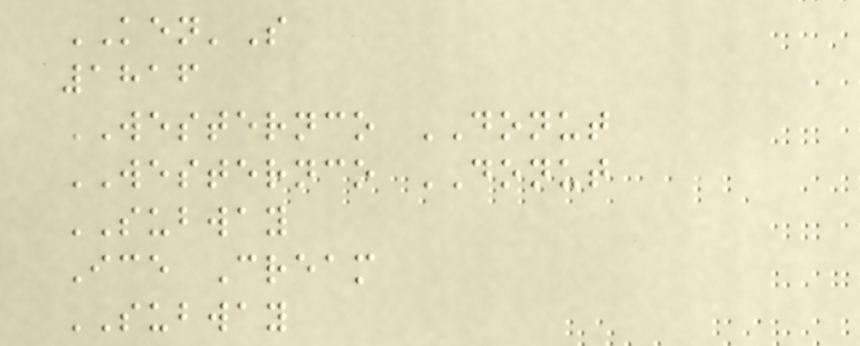KEN'S
1816
WESTERNCO DONUT
WESTERNCO DONUT
SUBWAY
Ice Cream
SUBWAY
